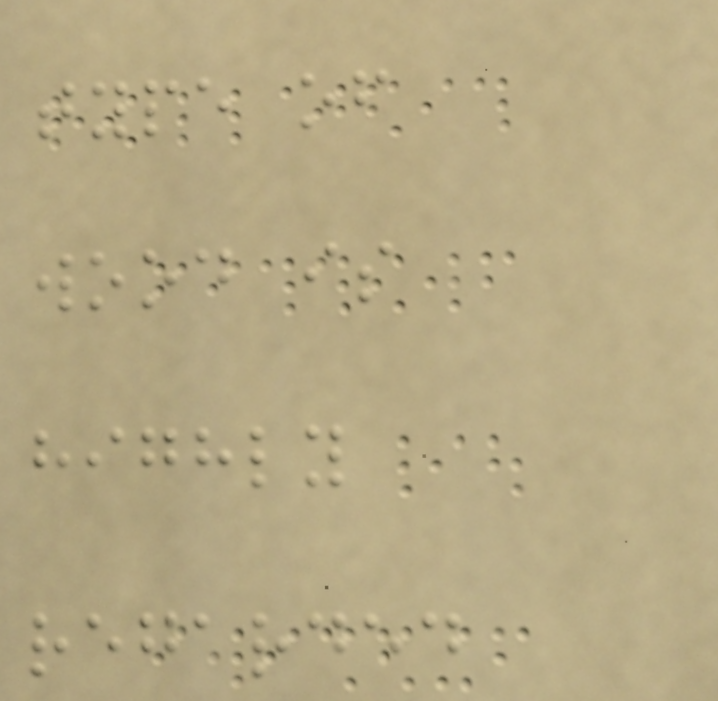type of
wood is
highly
regarded
